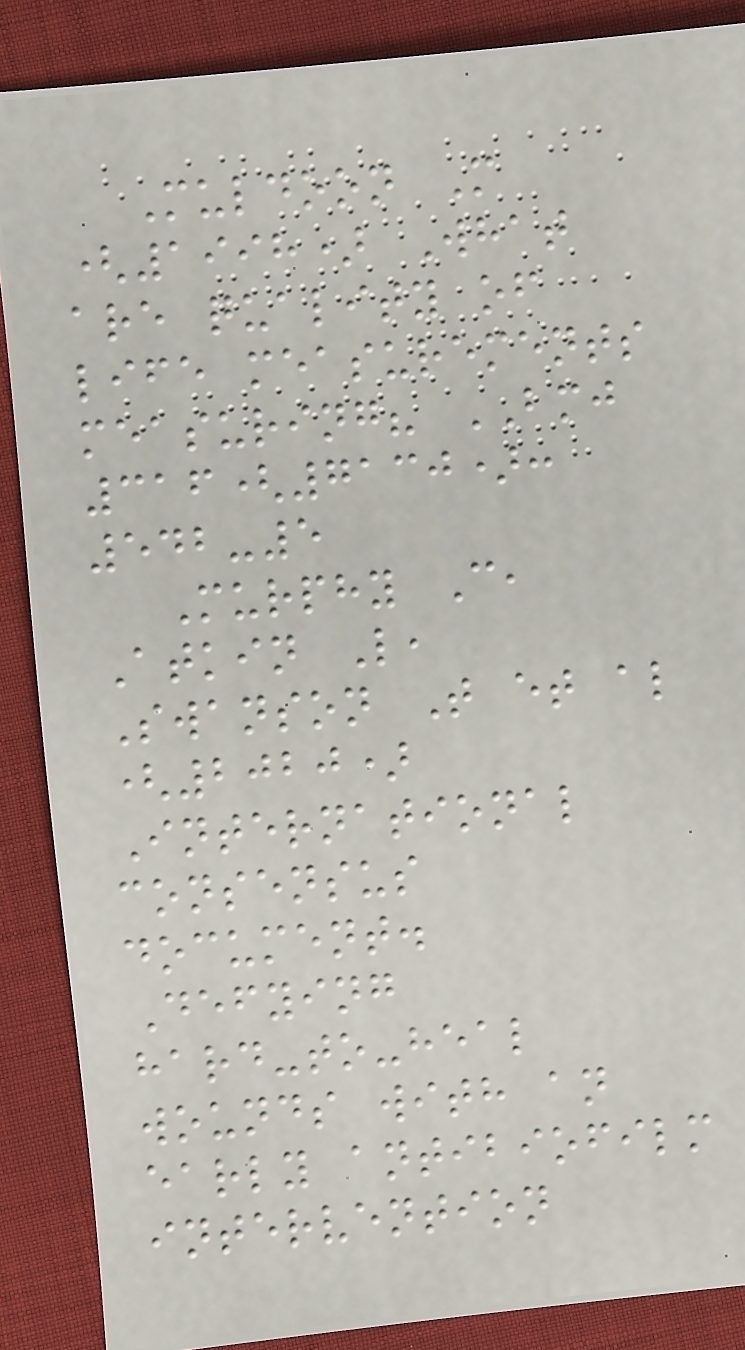Muldoon M
(1998) What
are quality of
life measurements
measuring? BMJ
316(7130):
542-5
Murphy C,
Atkin L,
Swanson T et al
(2020)
International
consensus
document.
Defying
hard-to-heal
wounds with an
early antibiofilm
intervention
